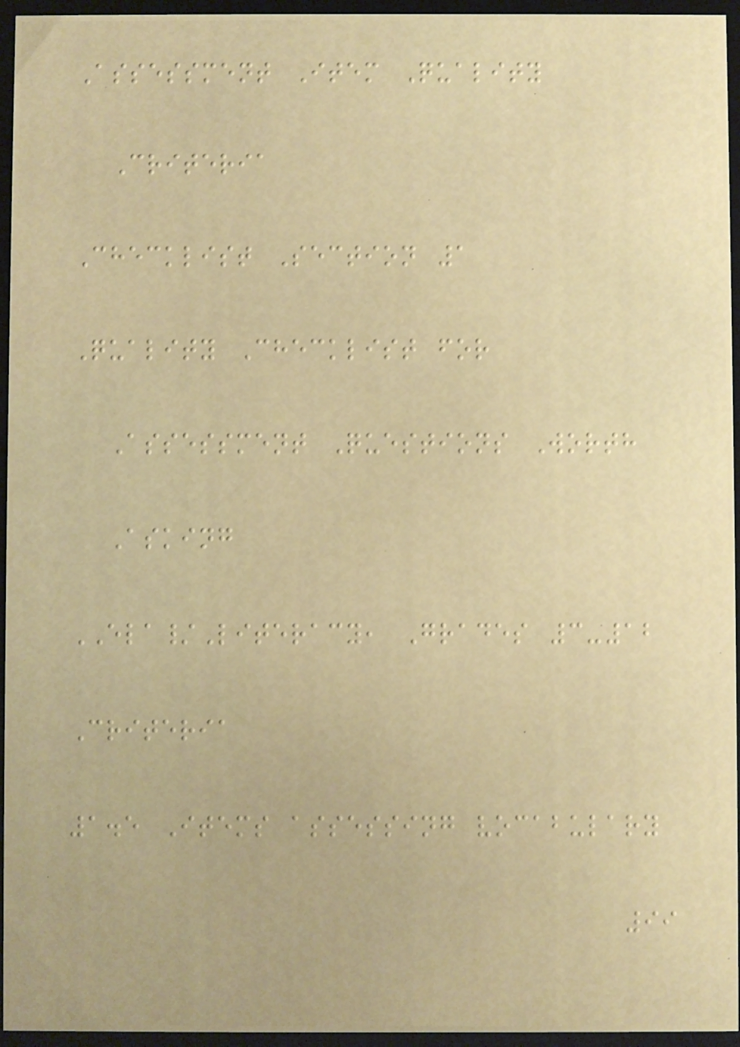Assessment Item Quality
Criteria
Checklist Section 1
Quality Checklist for
Assessment Questions Worth
Asking
ELA/Literacy, Grades 3-12
Criteria
1.5 Items assessing vocabulary
99
